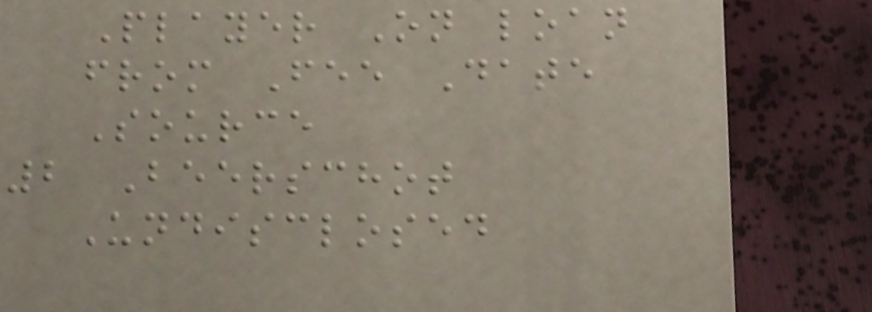Player On loan
from Fee Date
Source
2 Beerschot
Undisclosed
